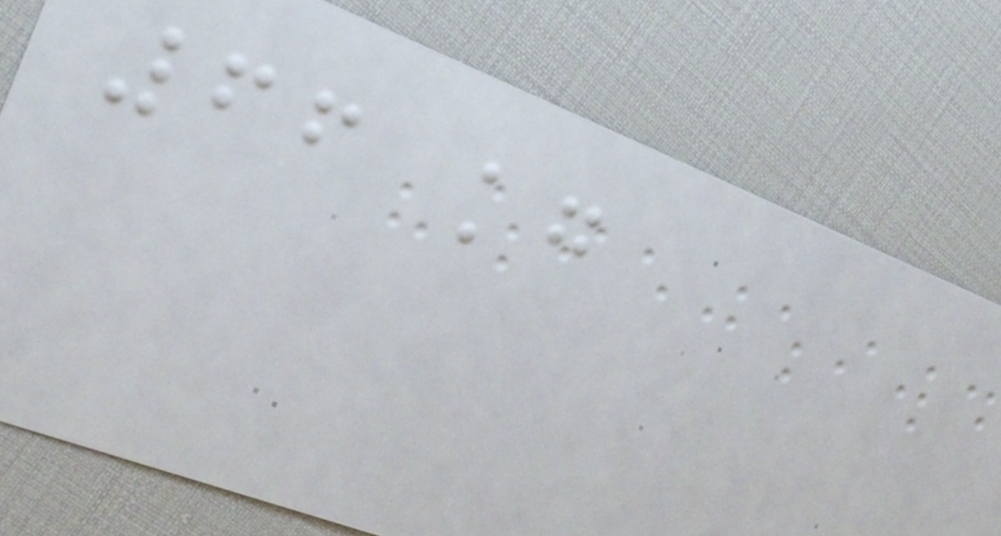66 kg
